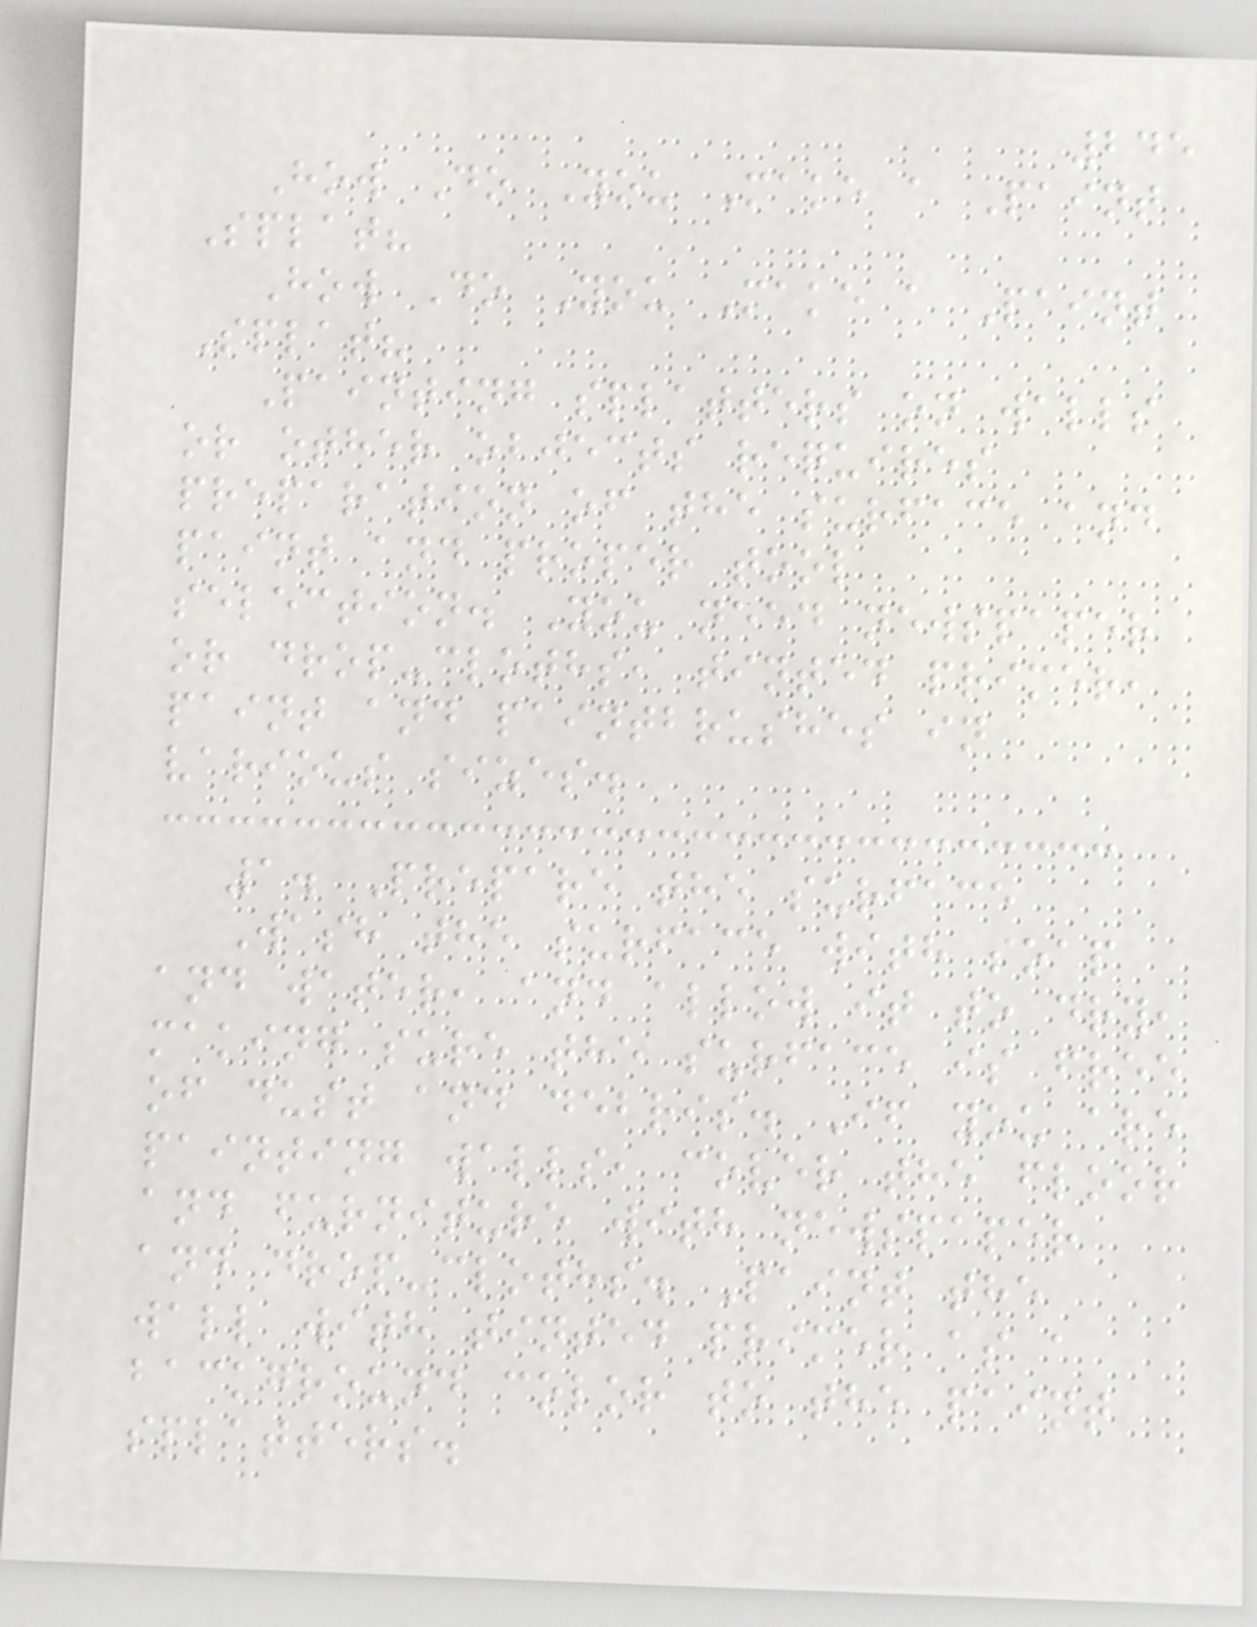245
How Do You Make a Paint
Splat?
How Do You Make a Paint
Splat?
Painting splatters on walls
or other objects requires
preparation of the surface and
paint and proper tool
selection. You need newspaper
or drop-cloths, tinted primer,
paint and paintbrushes in
various sizes.
1. Prepare the surface
Wash the surface with soap
and water, and allow it to dry,
making sure the surface is free
of dust and debris. If you are
painting walls, cover the floor
and furniture with newspaper
and drop-cloths. Paint the
wall with tinted primer as a
background color to the paint
splatters.
